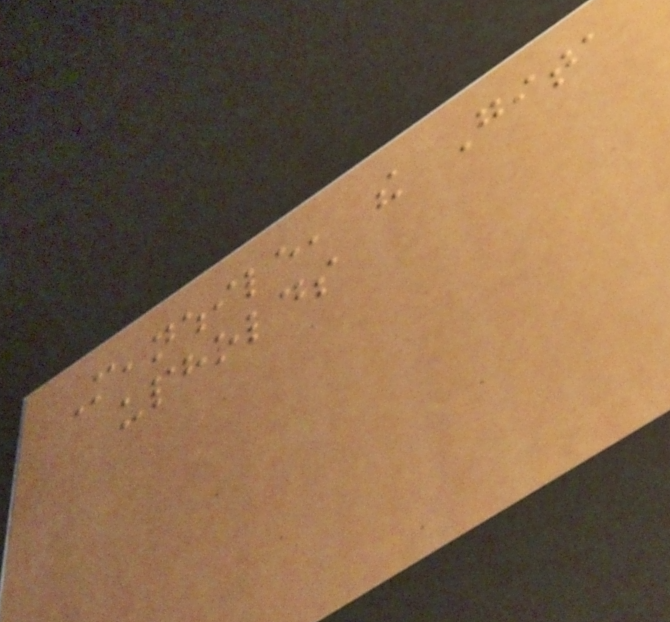Meanwhile, the Gita
upholds
